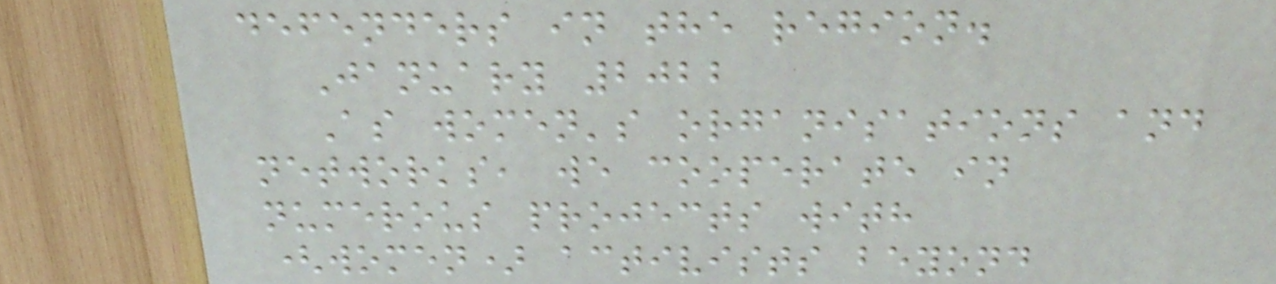defenders in the region.
January 2022
As women's organisations and
networks, we cooperate in
numerous projects with
(women) activists beyond
